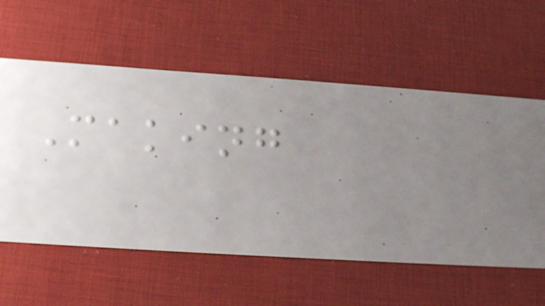Making
